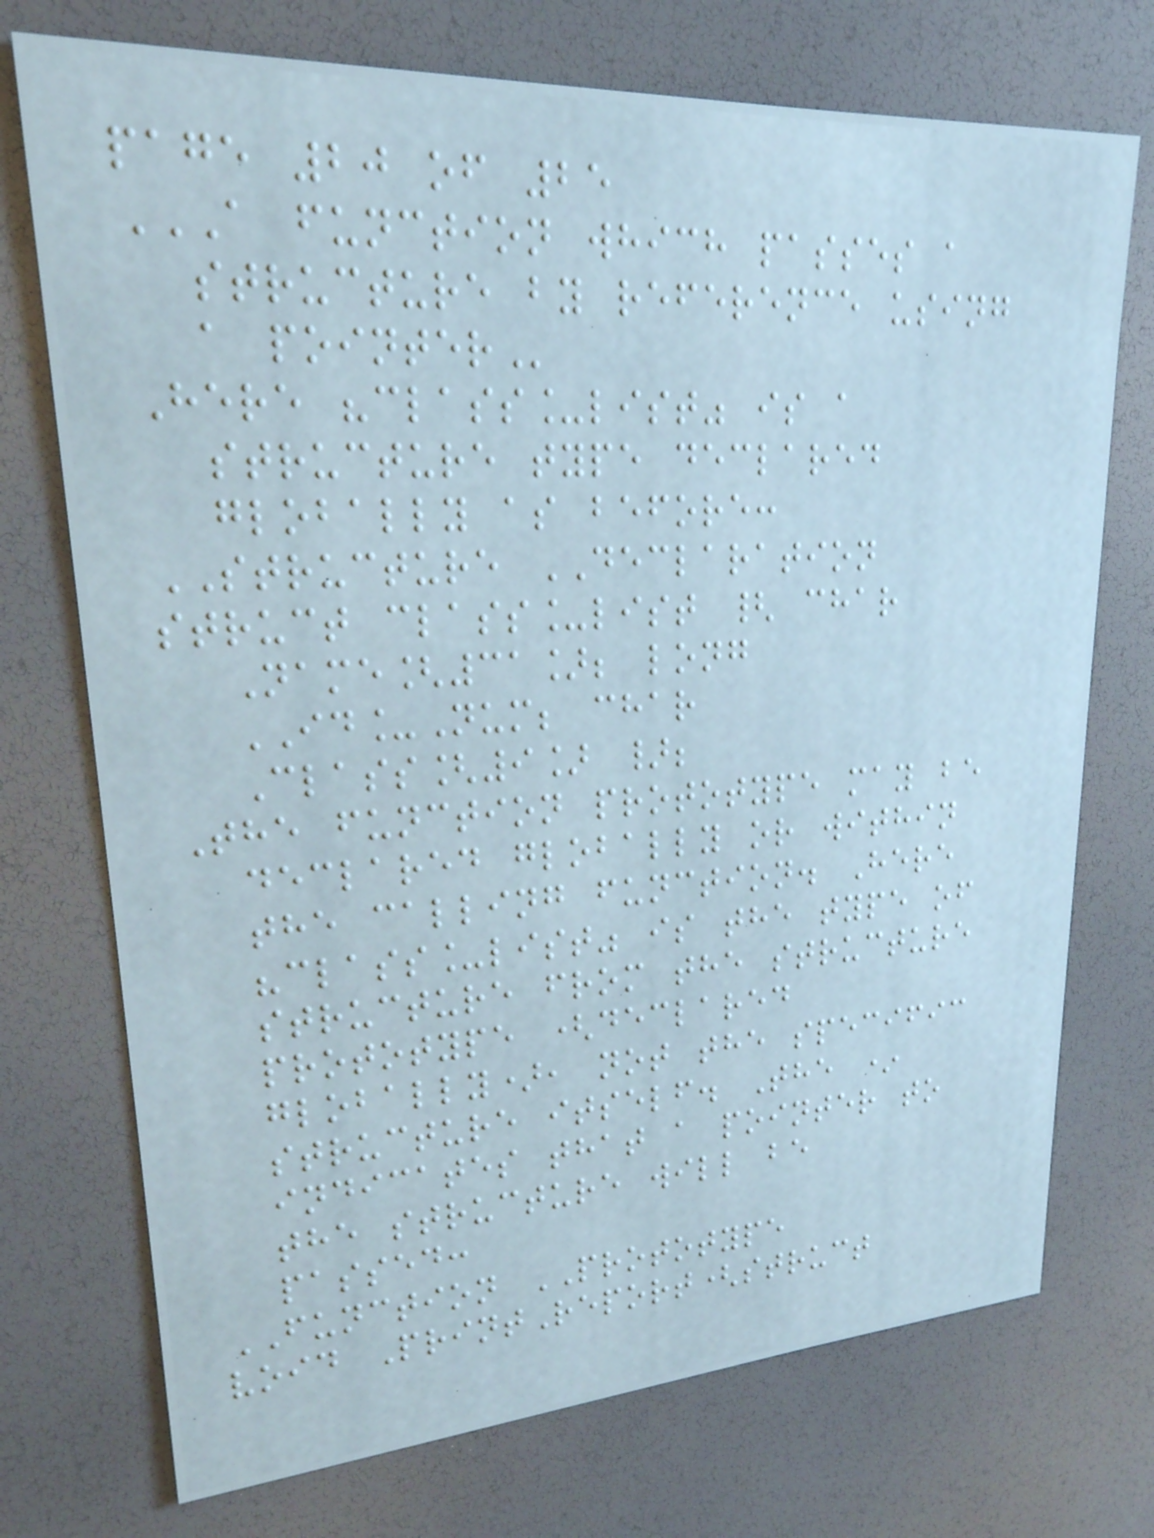page 20 of 25
A FUNCTION WHICH PASSES A
STRUCTURE BY REFERENCE USING
A POINTER
Here "class_list" is a
structure type declared
globally as before:
STRUCTURE DECLARATION
struct class_list { char
Name[31]; long
ID_Num; char
Class[9] };
The function prototype may be
declared globally or within
the calling function. Here
"class_list" is the type of
structure from the structure
prototype (declared
globally), not the specific
structure itself. The *
indicates that a pointer to
the structure will be
passed:
FUNCTION PROTOTYPE
void PrintReport(struct
